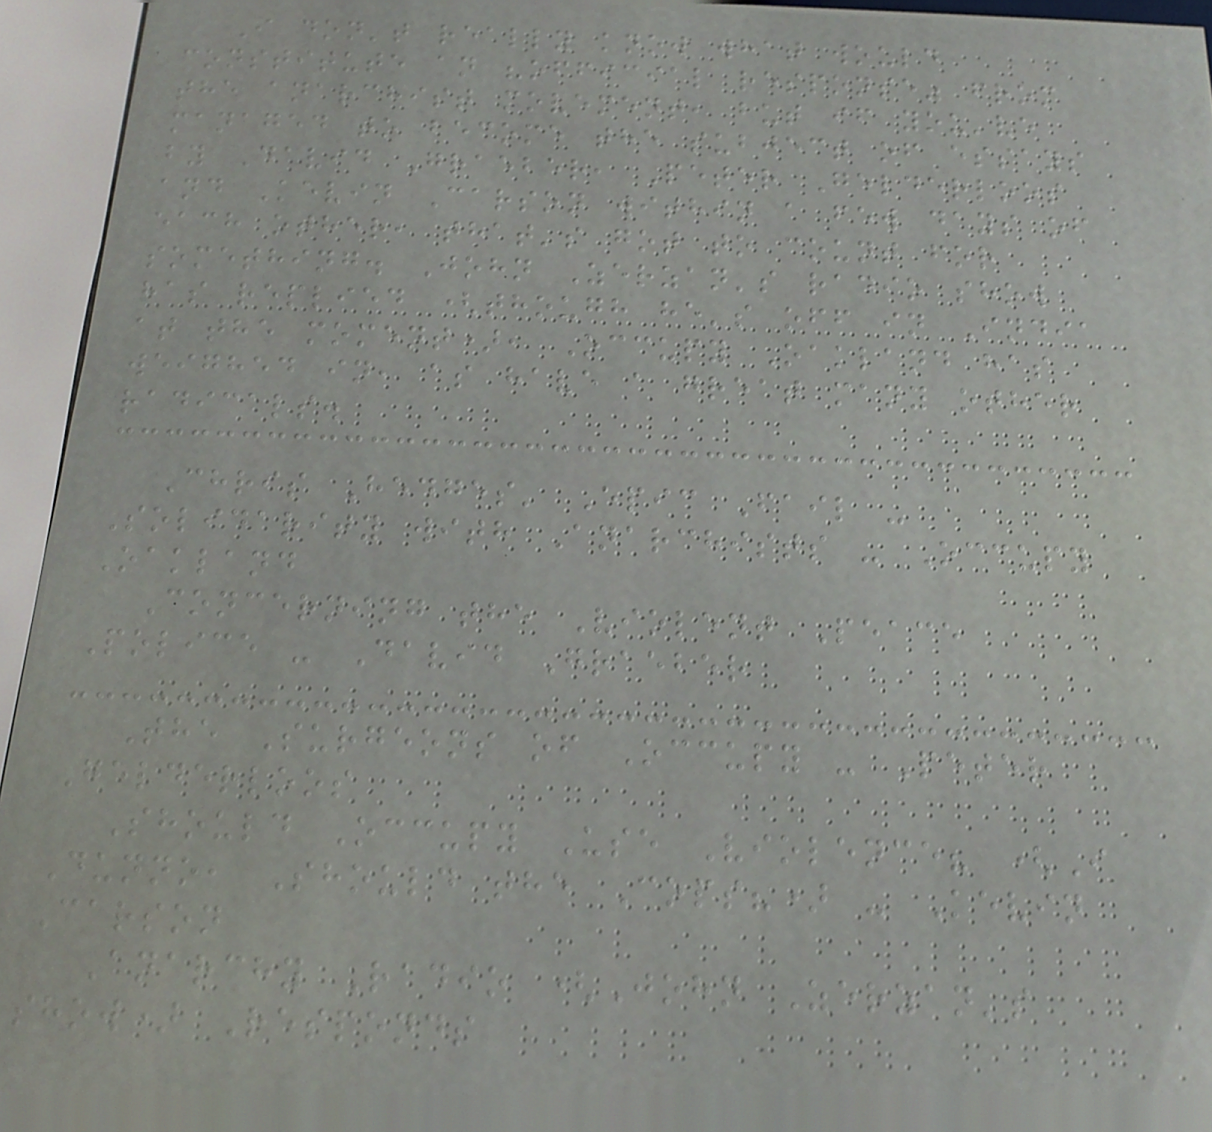I don't really know what would
constitute an "official response" from
the anarchist movement, but if you've
managed to become the subject of essays
by David Graeber, Peter Gelderloos
and Kevin Carson within a few days of
each other, that's got to count for
something. John Zerzan's radio show
has replied (though he's off in India
at the moment), Occupy Oakland has
weighed in, as have a great many other
radicals.
Chris Hedges' Epic Fail -
Solidarity with Anarchists - Occupy
Oakland
Concerning the Violent Peace
Police - David Graeber
The Surgeons of Occupy - Peter
Gelderloos
Should Occupy Use Violence? (I
Dunno, Should the Cops?) - Kevin
Carson
Anarchy Radio (John Zerzan's
show) Responds
